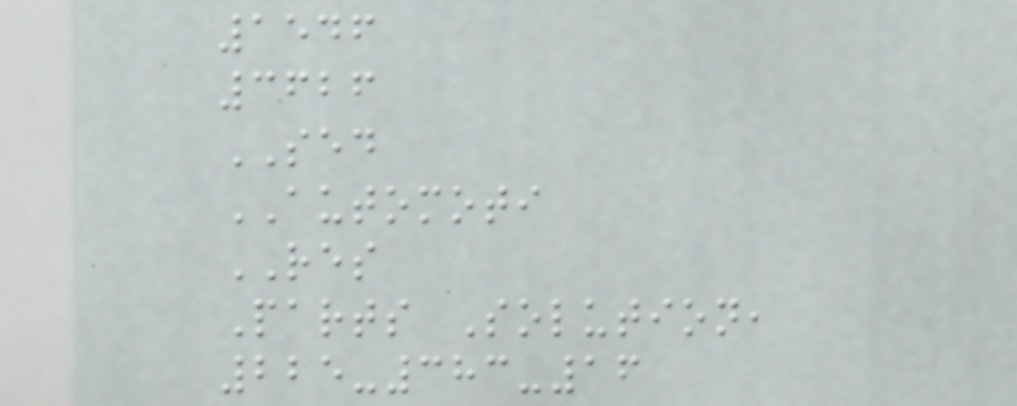1546
3626
SED
AUTOMOTI
RES
Parts Solution,
225-383-16
